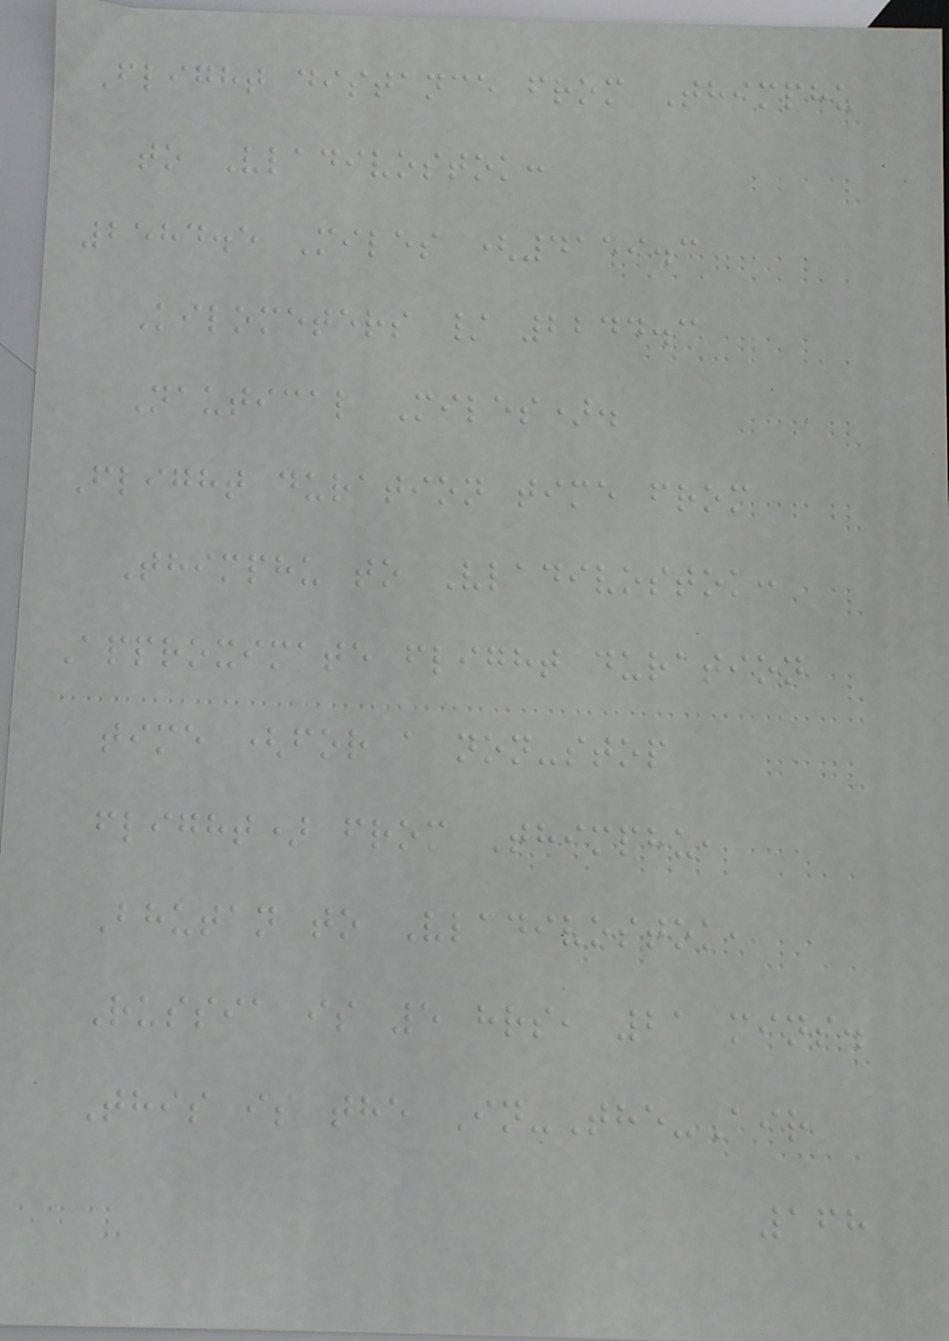Flight distance from Thimphu
to Vladivostok:
2584.5 Miles (4159.3
Kilometers / 2244.3
Nautical Miles).
Flight duration time from
Thimphu to Vladivostok:
Approximate flight duration
time (for a non-stop
flight) from Thimphu,
Bhutan to Vladivostok,
Russia is 5 hrs, 21 mins.
This is the In-The-Air
168
